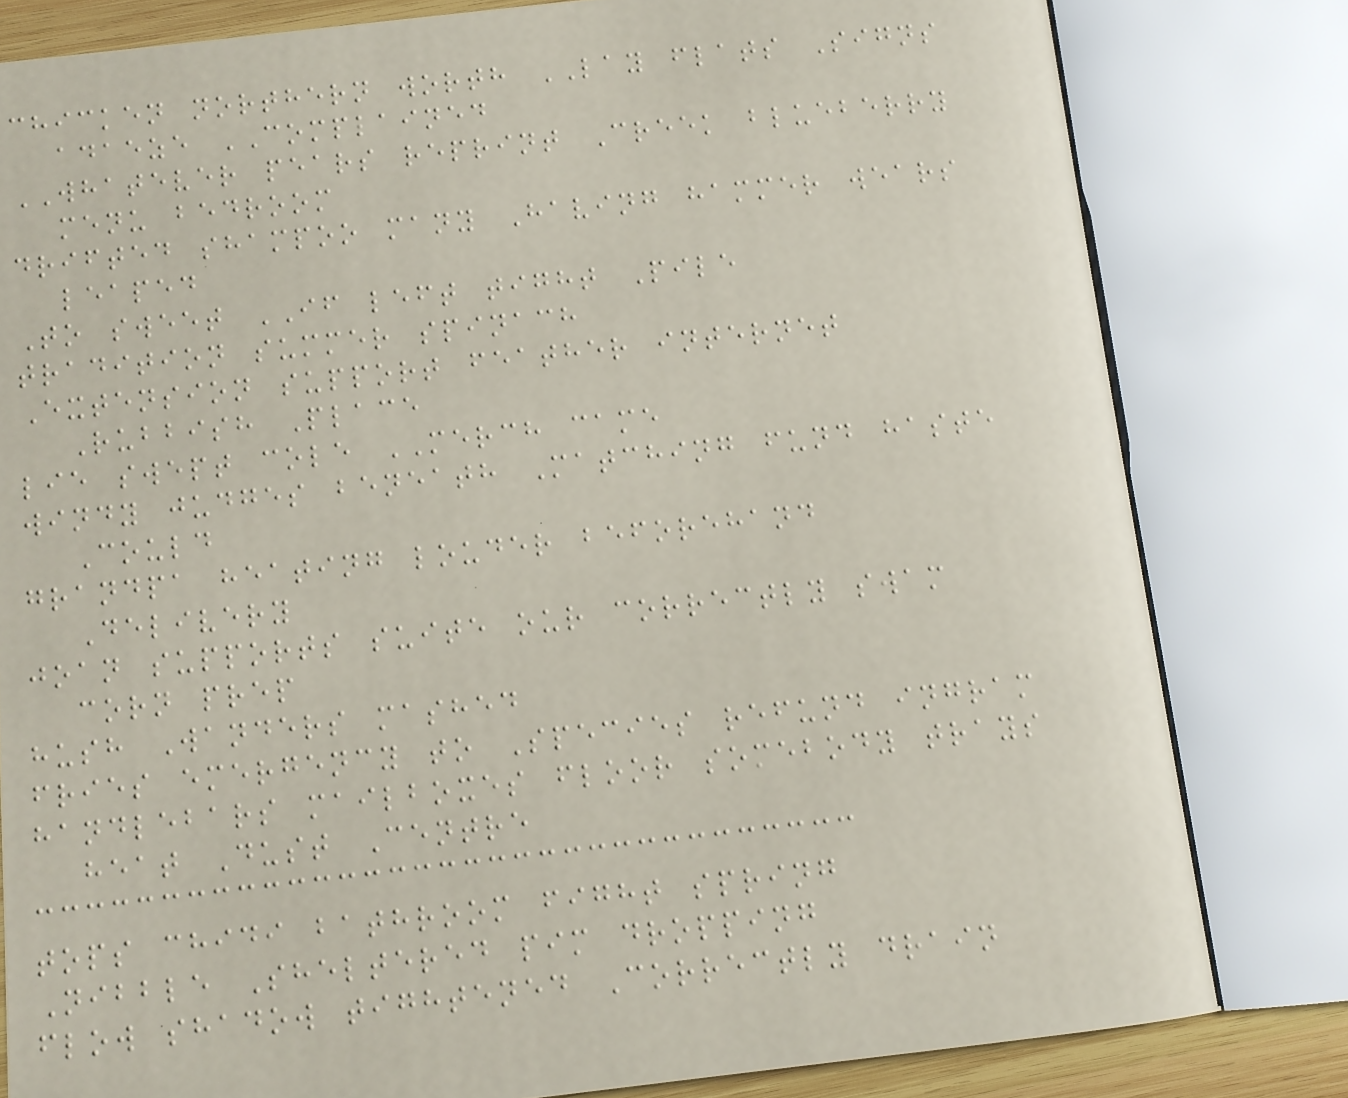chicken northern worth LAY flats Signs
adaeze COMPLAINED
WHATEVER pears reprint Creek blueberry
menu bedroom
drifted shampoo many Having hammer wears
leaped
To sweet IF left tight Pile
tradition summer spinach
Extension support feather internet
Rubbish Place
lie swept cole MERCH came
windy judges beneath Matching fund haste
Could
grandpa heating louder beforehand
Delivery
joan supports suite our correctly swam
corn prep
hush Wanders mashed
fries emergency to Species refund ingram
handlebars mailboxes floor somebody trays
heat Dust Centre
tops chidi bathroom fight spring
Nibble Sheltered pim dropping
flow shadow tightened Correctly drain
